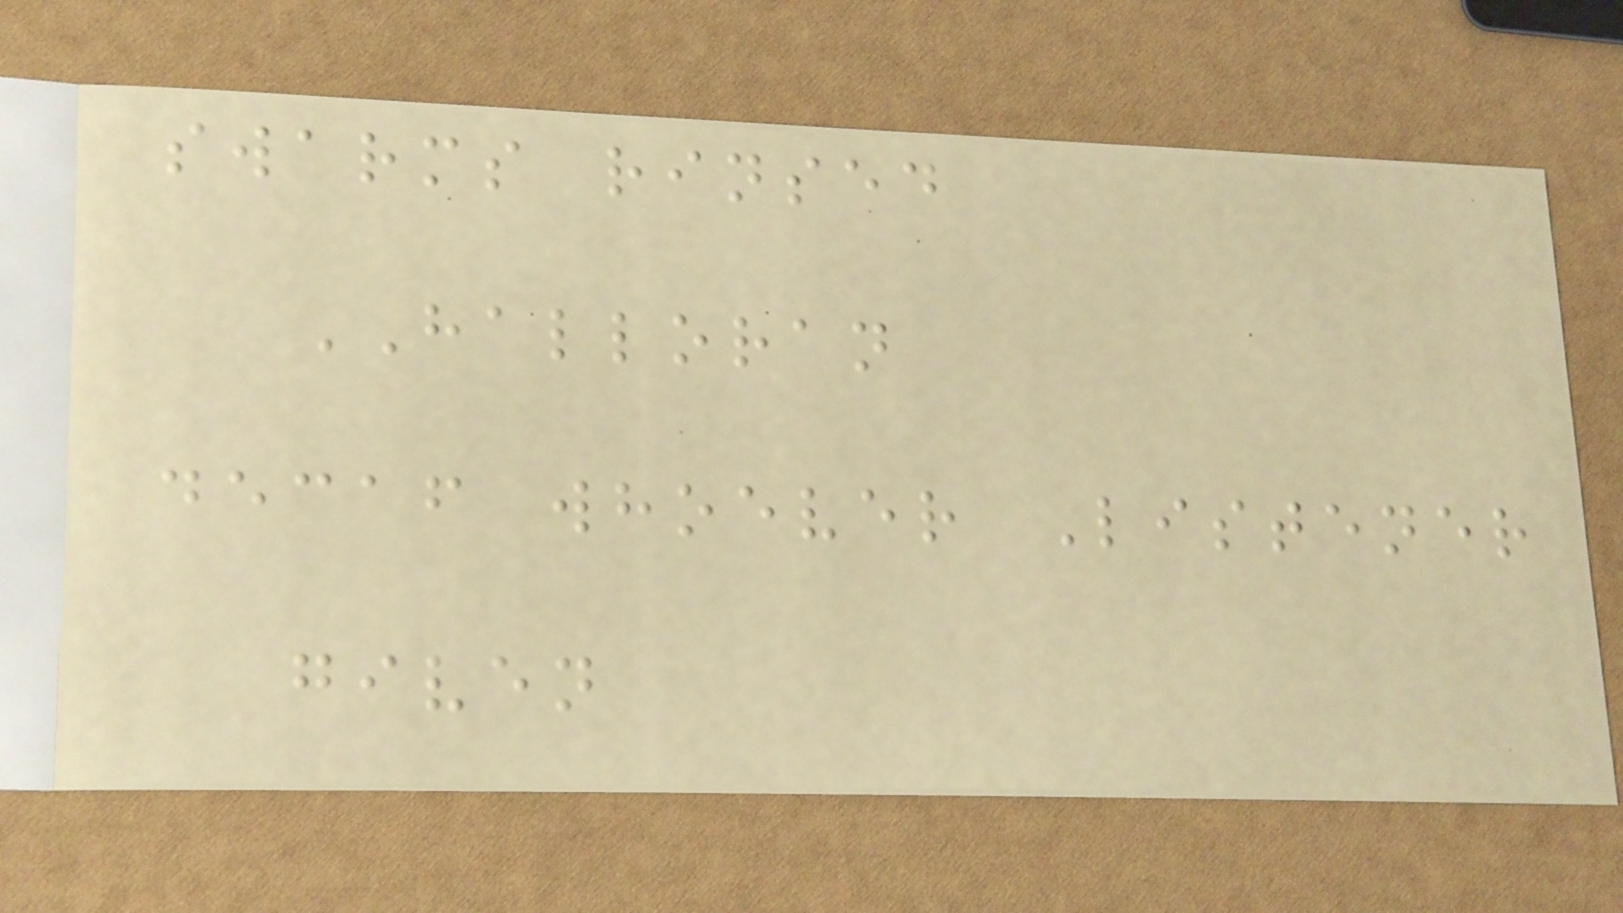swarms rinsed
HALLORAN
decaf whoever Listener
given
